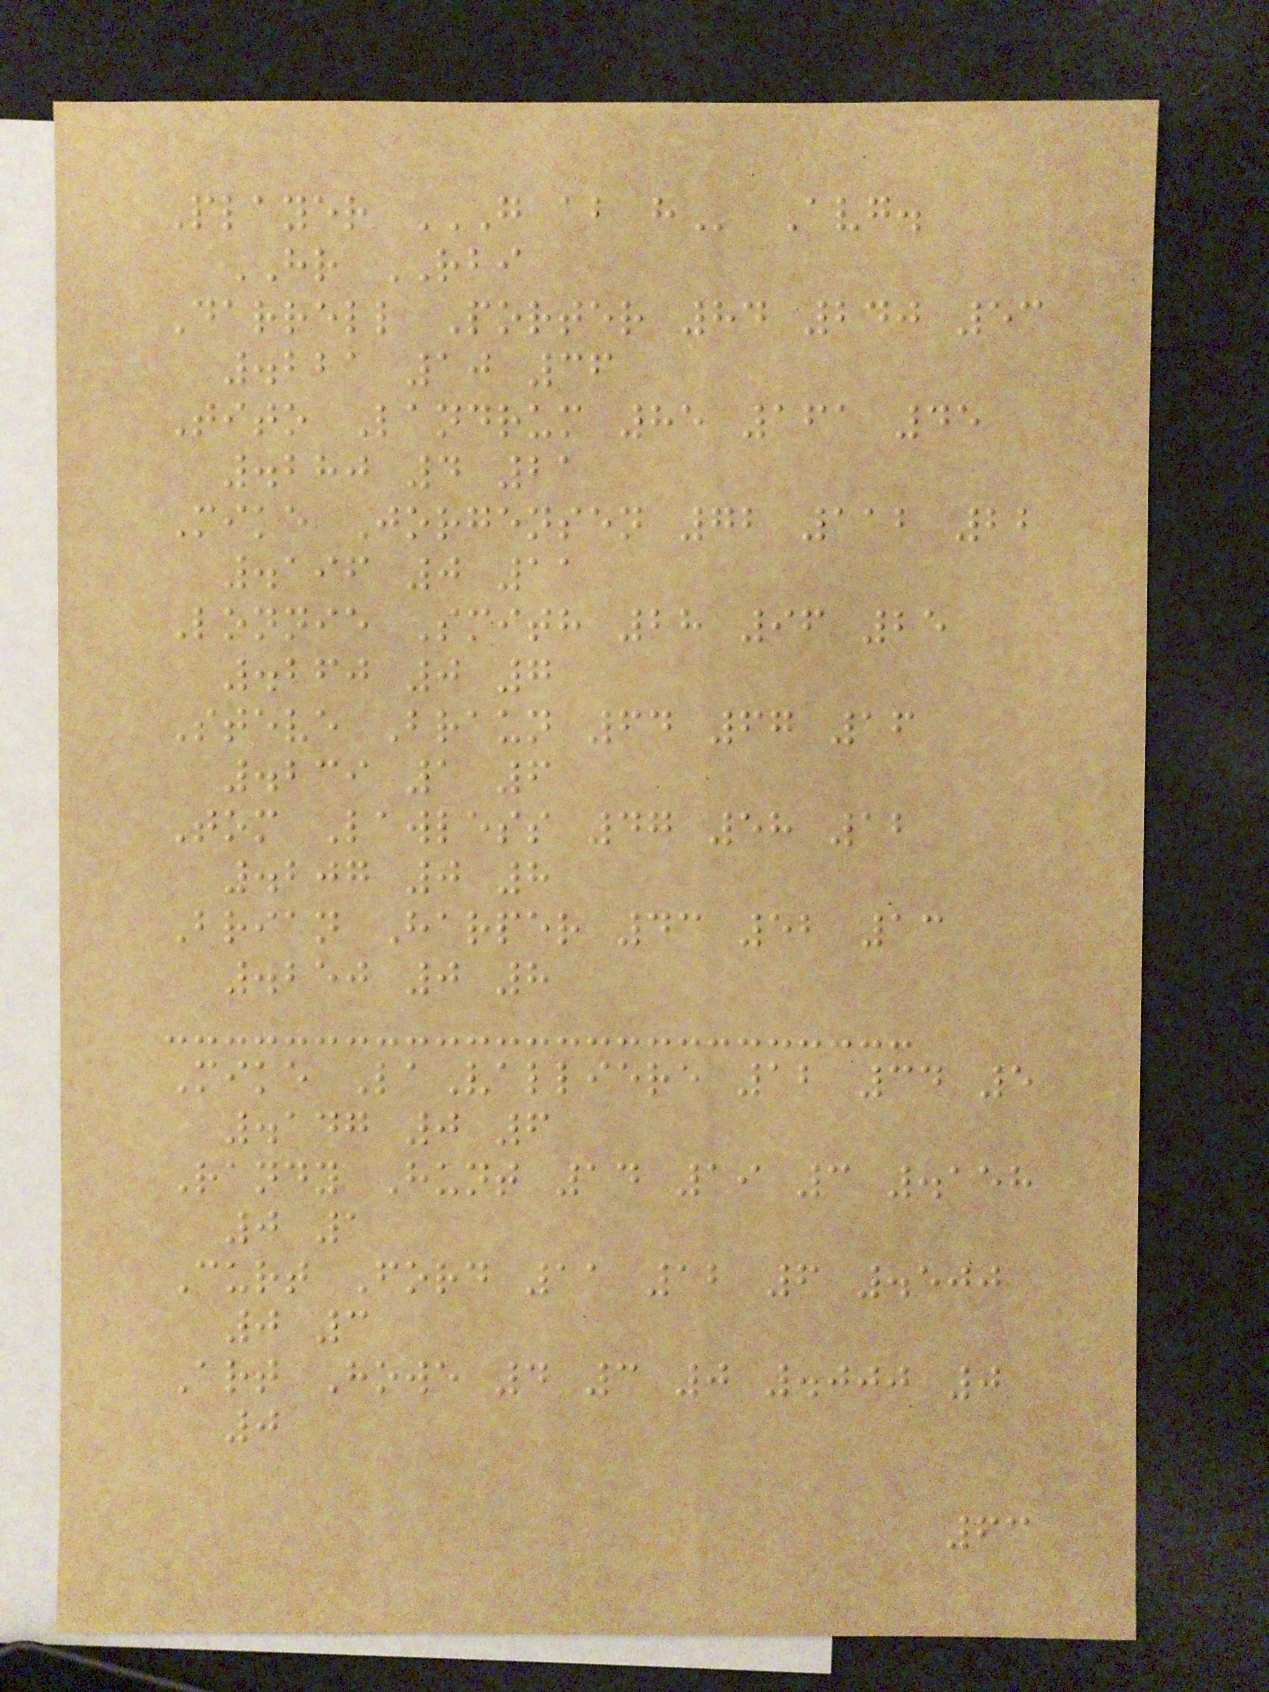Player G AB H Avg.
HR RBI
Darrell Porter 84 240 53
.221 10 36
Tito Landrum 85 161 45
.280 4 21
Mike Jorgensen 72 112 22
.196 0 11
Lonnie Smith 28 96 25
.260 0 7
Steve Braun 64 67 16
.239 1 6
Tom Lawless 47 58 12
.207 0 8
Brian Harper 43 52 13
.250 0 8
Mike LaValliere 12 34 5
.147 0 6
Randy Hunt 14 19 3 .158
0 1
Curt Ford 11 12 6 .500
0 3
Art Howe 4 3 0 .000 0
0
63
